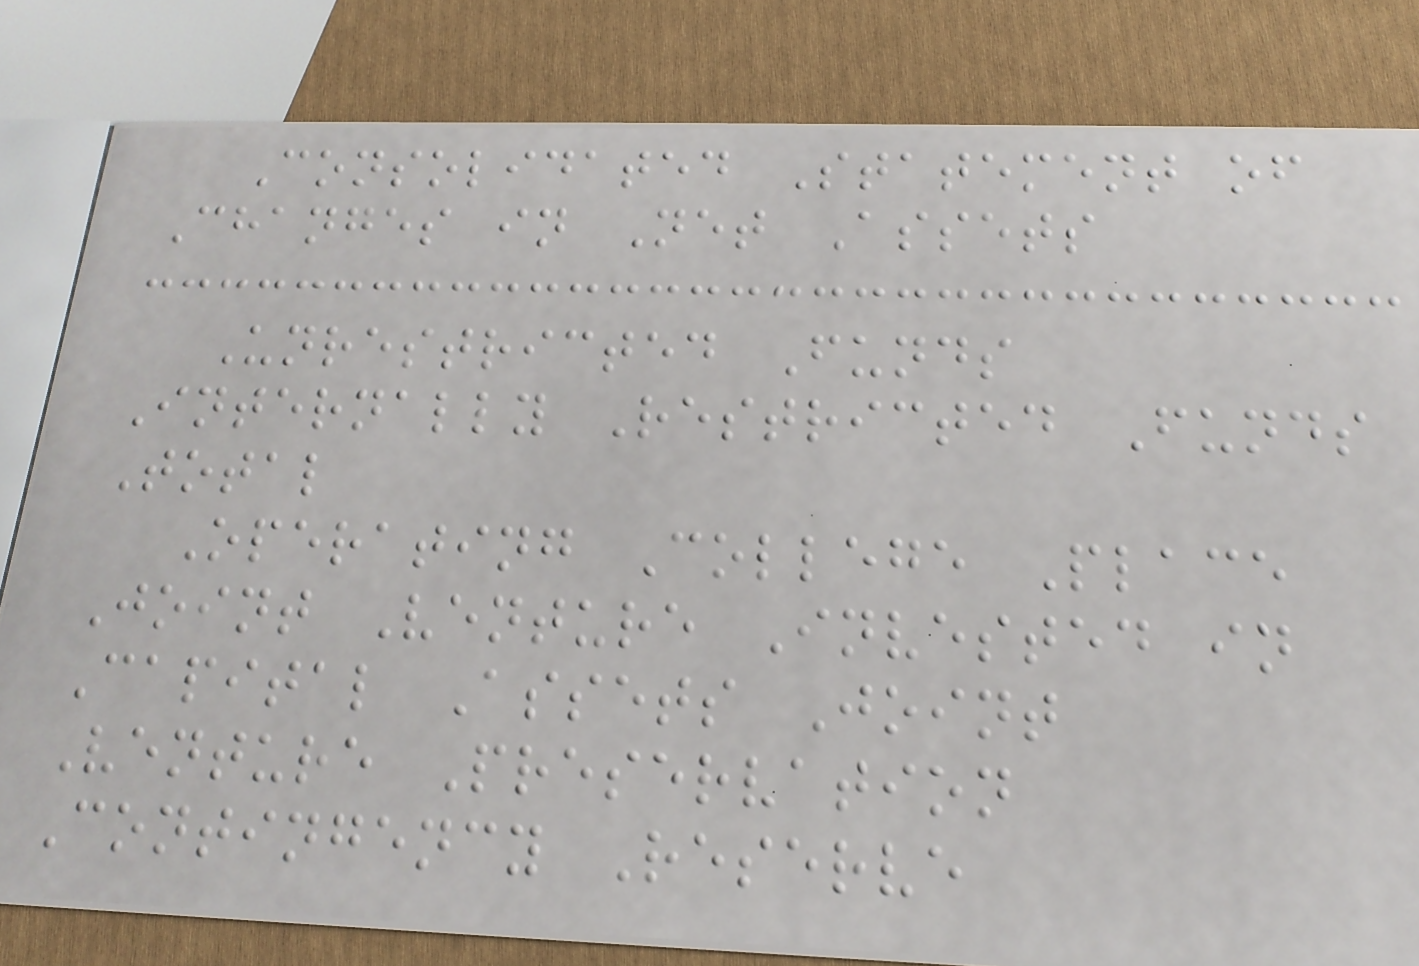Consolidated Statement of
Changes in Net Assets
Unrestricted Funds
Internally Restricted Funds
Total
Operating College Place
Joint Venture Invested in
Capital Assets Joint
Venture Preservation
Contingency Reserve
